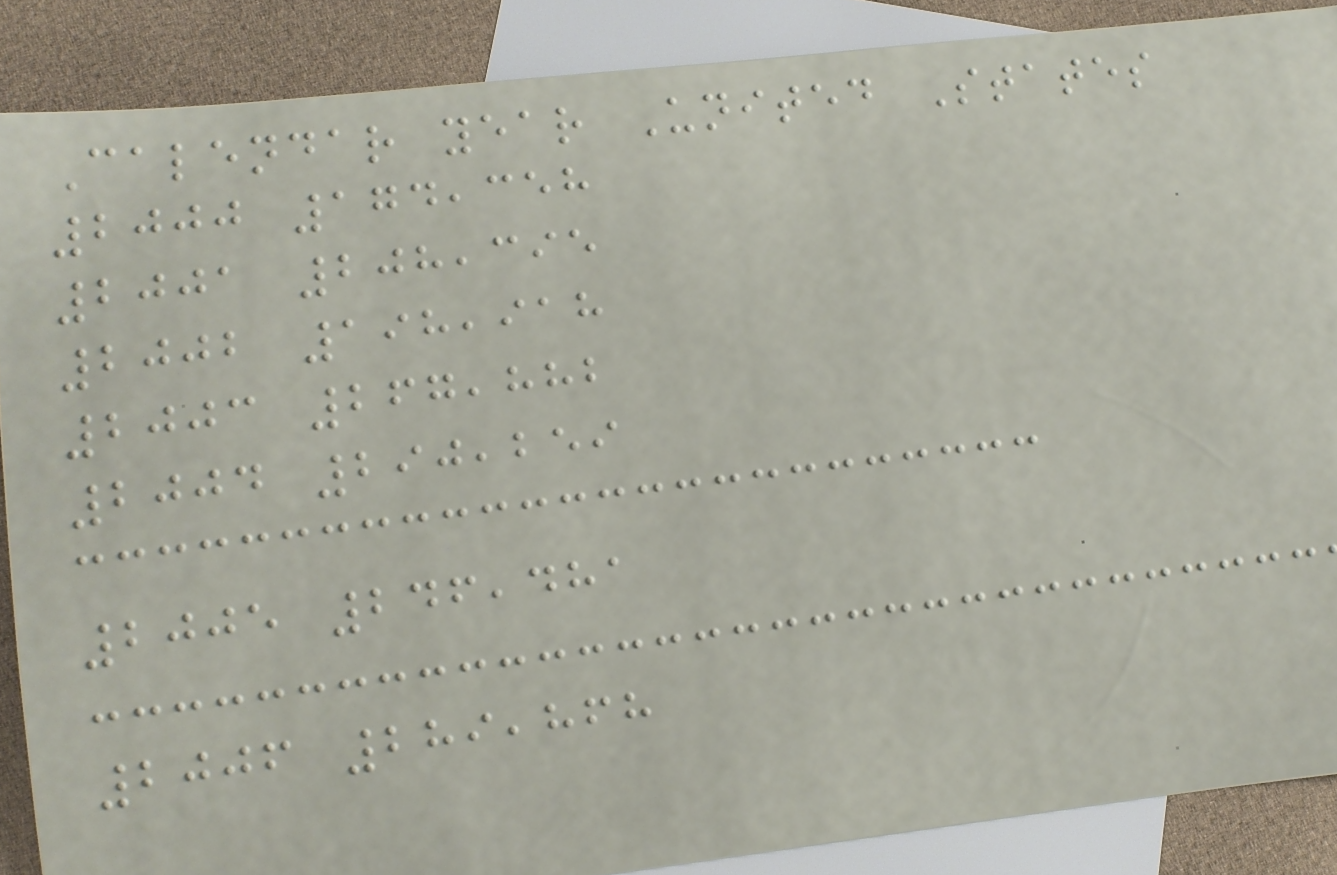Calendar year United States
2000 174,358
2001 208,395
2002 198,918
2003 267,882
2004 290,259
2005 246,481
2006 289,868
